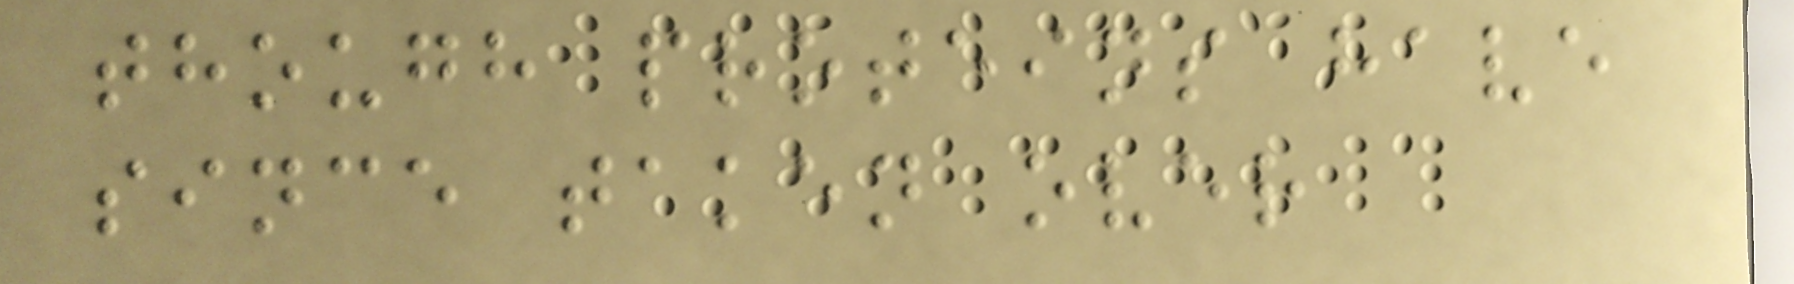though proteins have
since taken over
